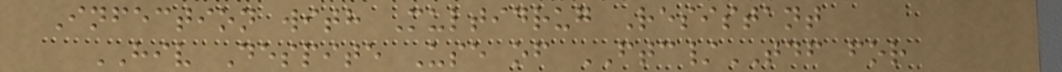Infection with Multidrug Resistant
HIV Despite Use of FTC/TDF for
